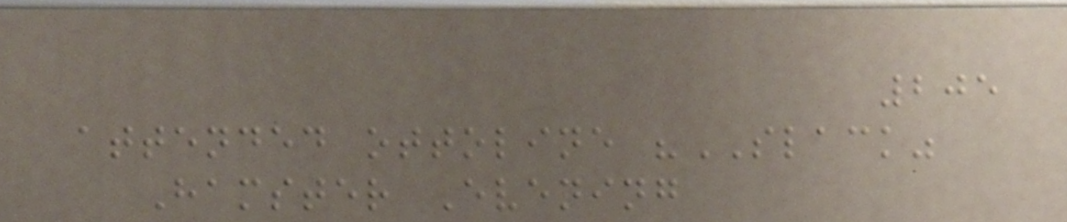205
attended ottoline "SLACK"
Hamster Evening
